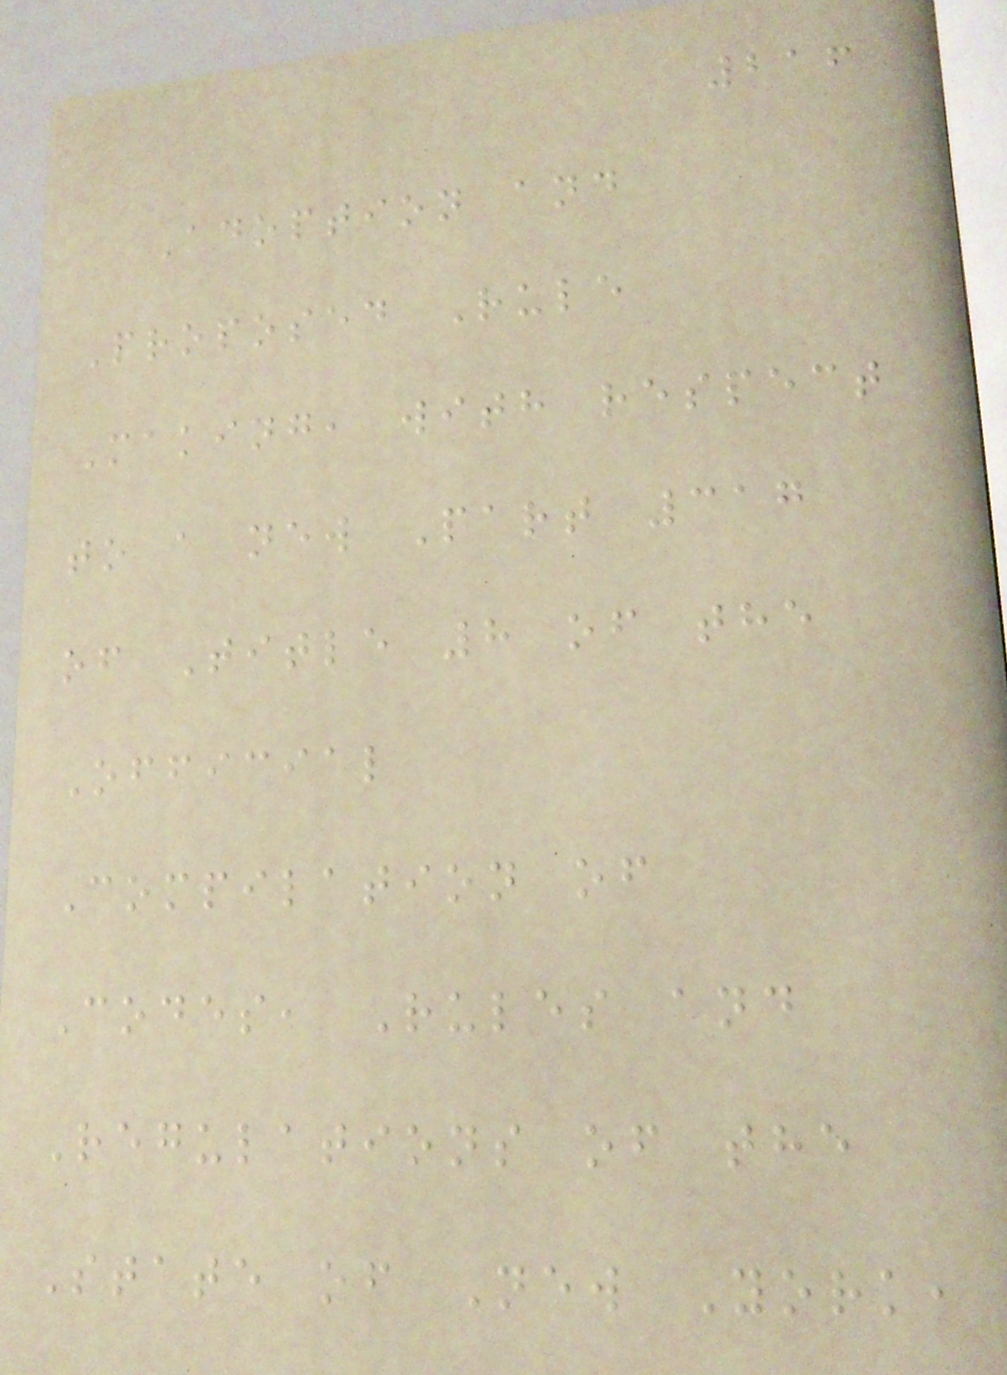216
Adoption and
Proposed Rule
Making, with respect
to a new Part 317
of Title 8 of the
Official
Compilation of
Codes, Rules and
Regulations of the
State of New York,
